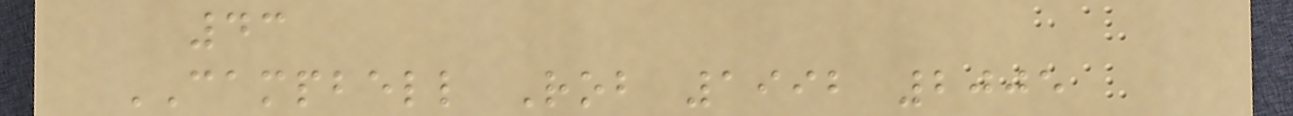43
CAMPBELL Rob 1992 2005
